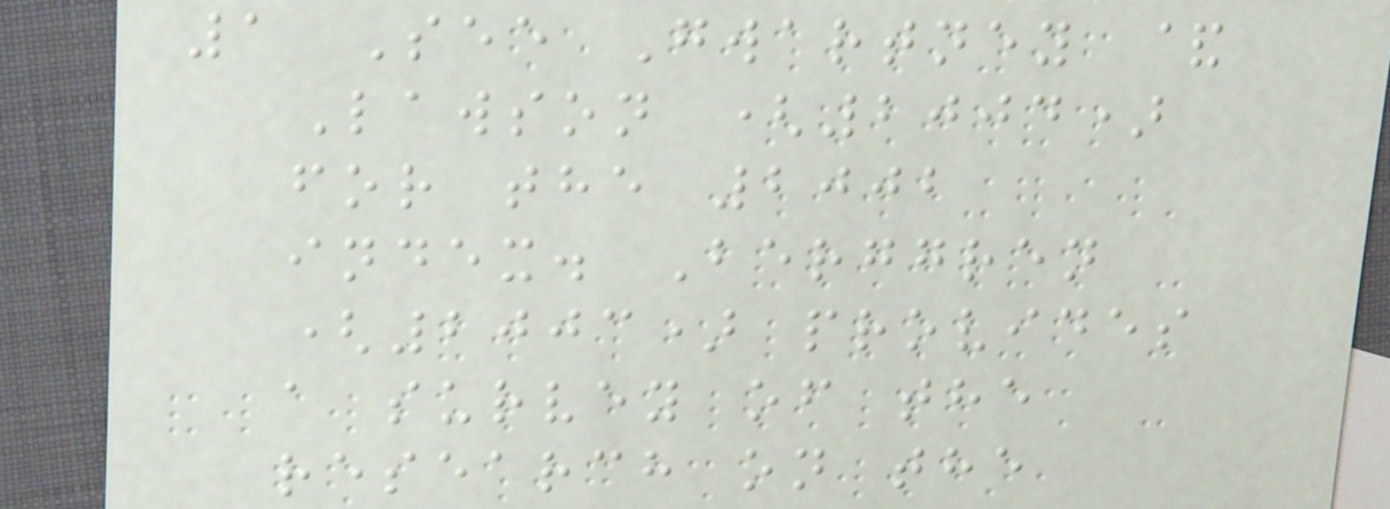1 See Gwartney &
Lawson (2004)
for the 2002
index. Berggren
(2003) provides
a survey of the
research on the
